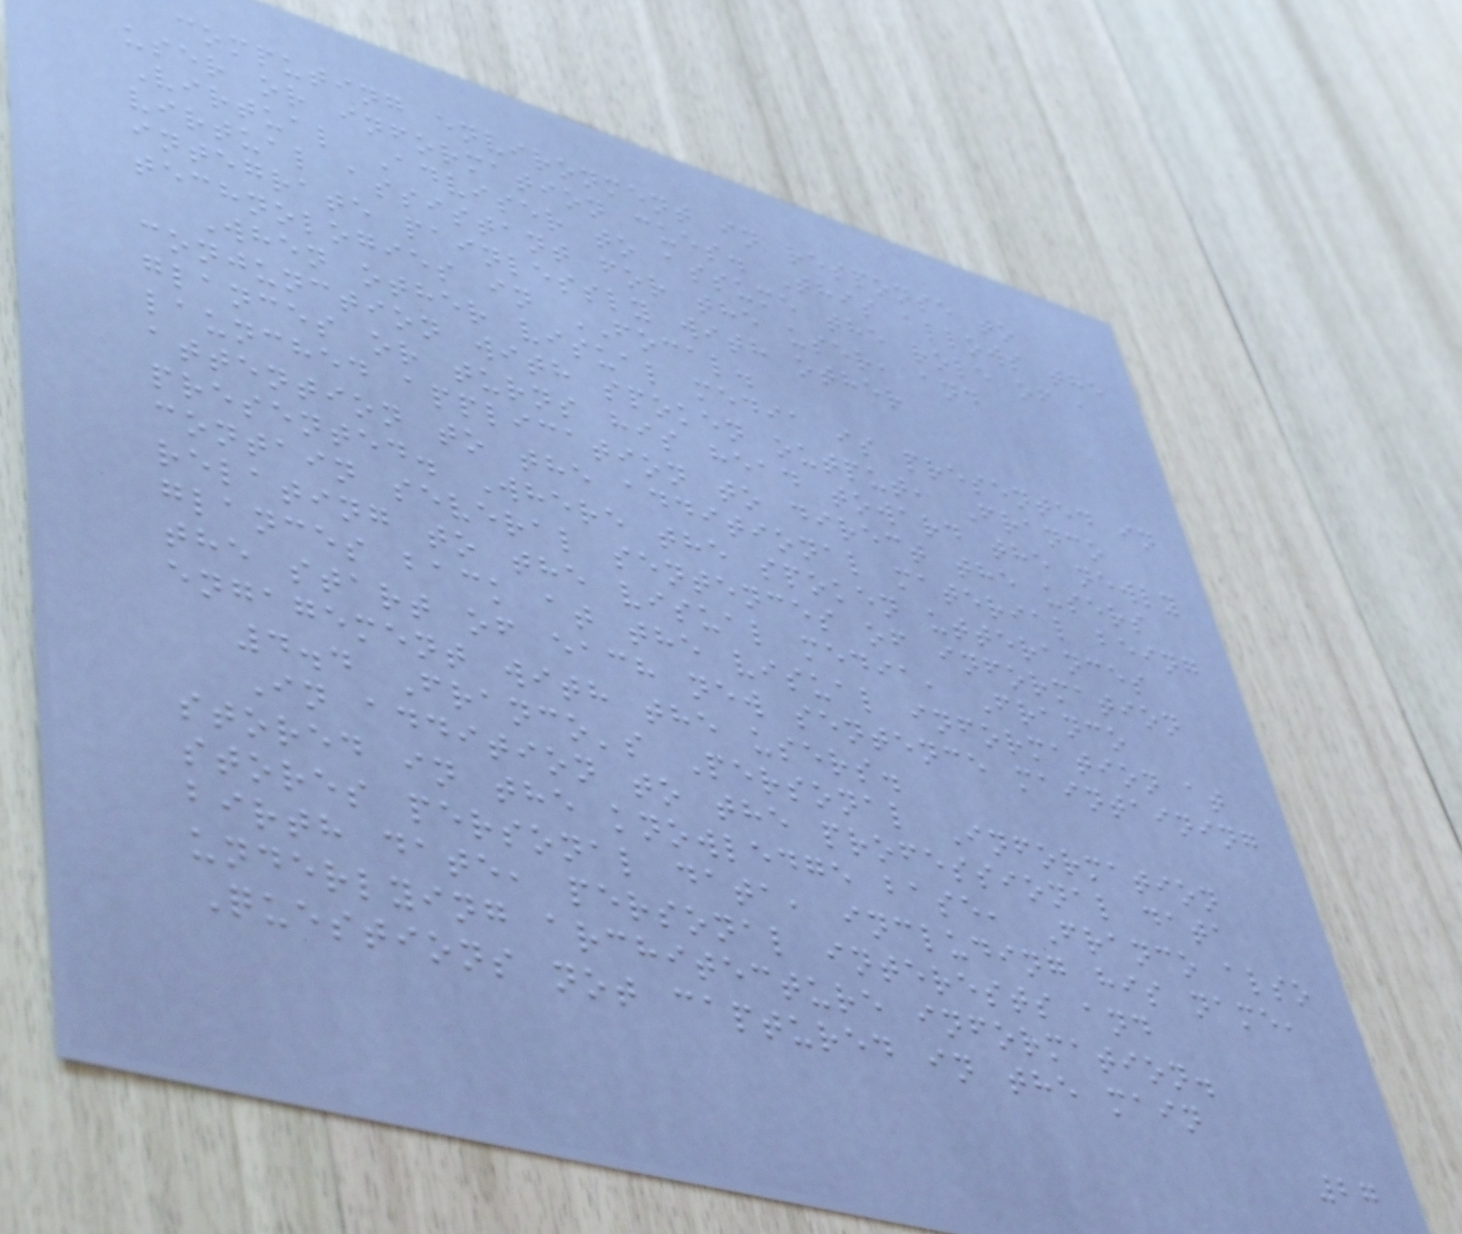computing environment in response to
user or information cues. This allows the
Virtual Adviser to assume the role of a
virtual assistant for the user, and
integrate painlessly with other
technologies in FOCAL.
When other visual media is presented in
conjunction with spoken output, Franco
glances or turns his head toward the newly
launched application to direct the users
attention to the additional material being
presented. Where the spoken utterances
contain several sentences of information
relating to the visual media, Franco
glances back at the visual information at
the start of each new sentence maintaining
engagement with the users.
4.4 Franco's Personal Information
In addition to the professional data
stored in the knowledge base, Franco also
stores personal data, including his name,
birth date, personal interests and
underlying architecture information.
Questions not captured in the main
27
